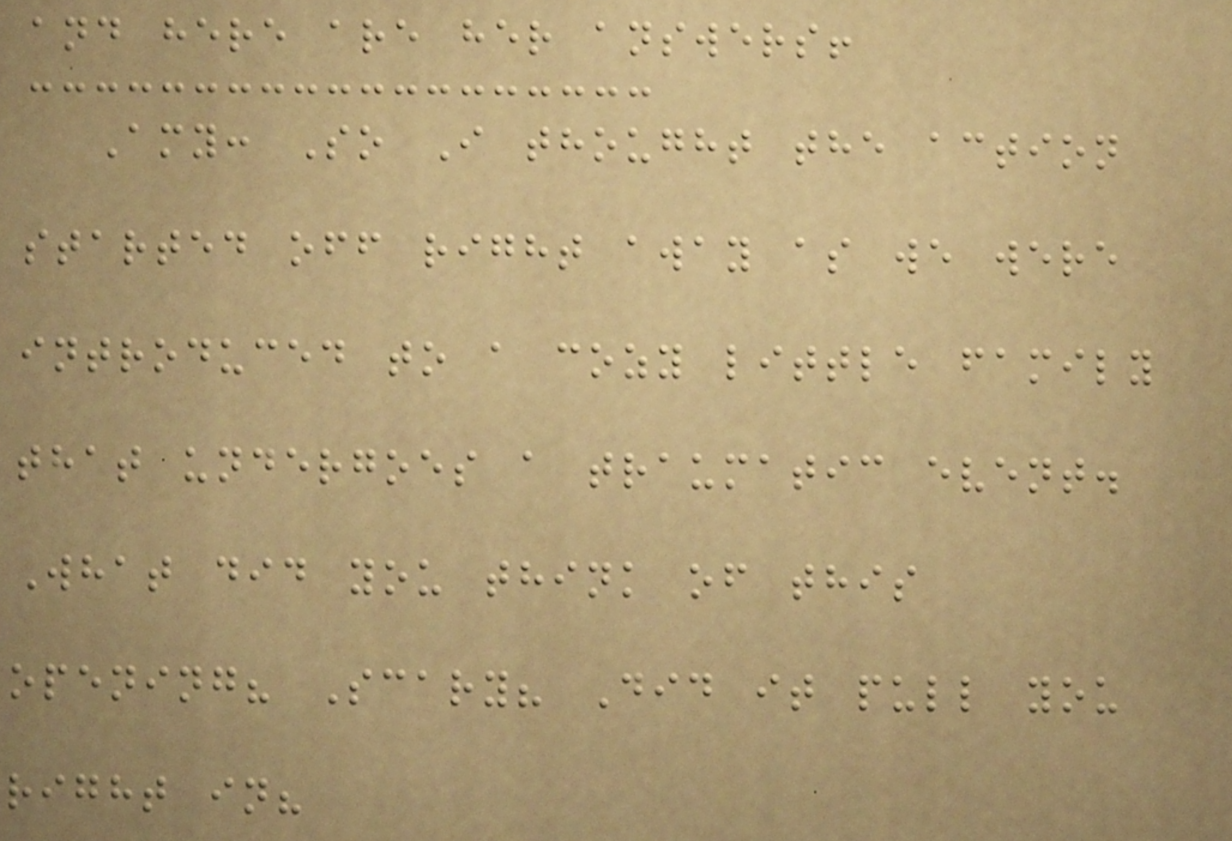and here are her answers!
Amy: So I thought the action
started off right away as we were
introduced to a cozy little family
that undergoes a traumatic event.
What did you think of this
opening? Scary? Did it pull you
right in?
